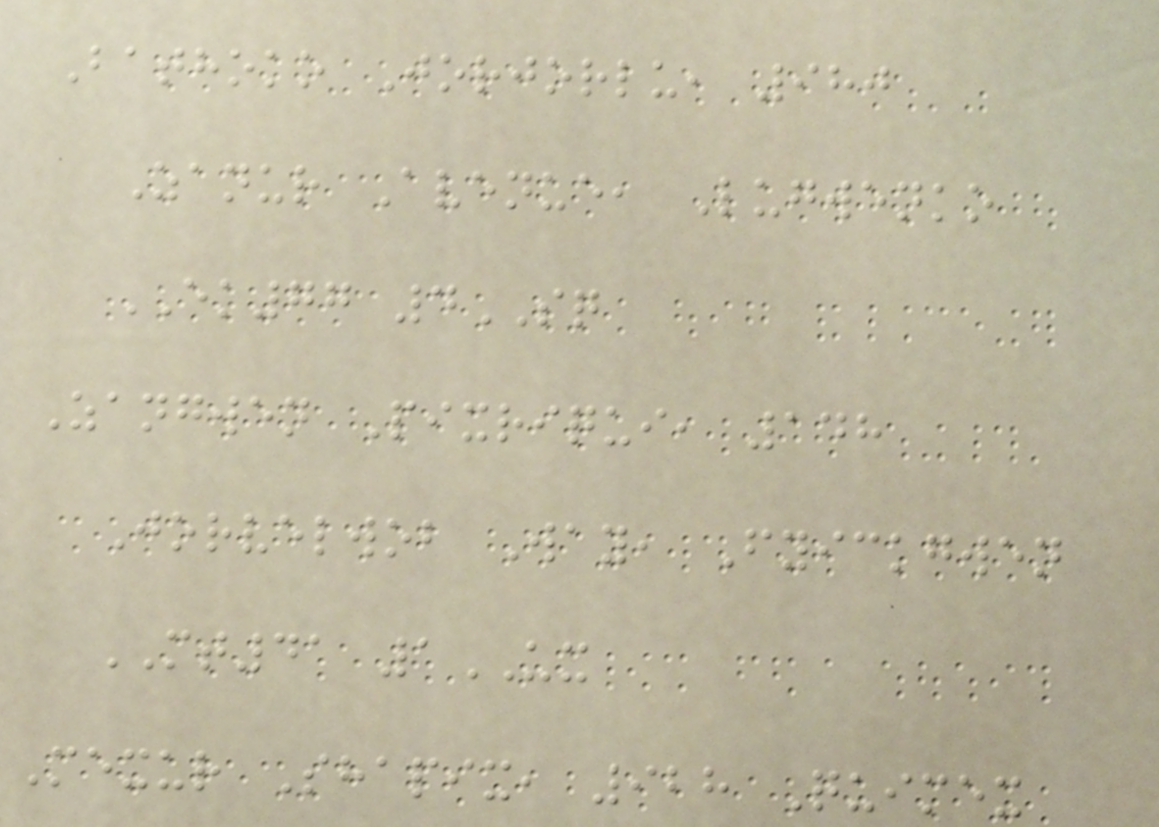Bathoko Jorjorlu, 980
Zanur Avenue, Lugwenko
EK77 4SQ
Zangwen Pixriqui, 148
Jorvelwob Way, Fyickgwen
MT41 1UX
Mexur Shapix, 928 Quimex
